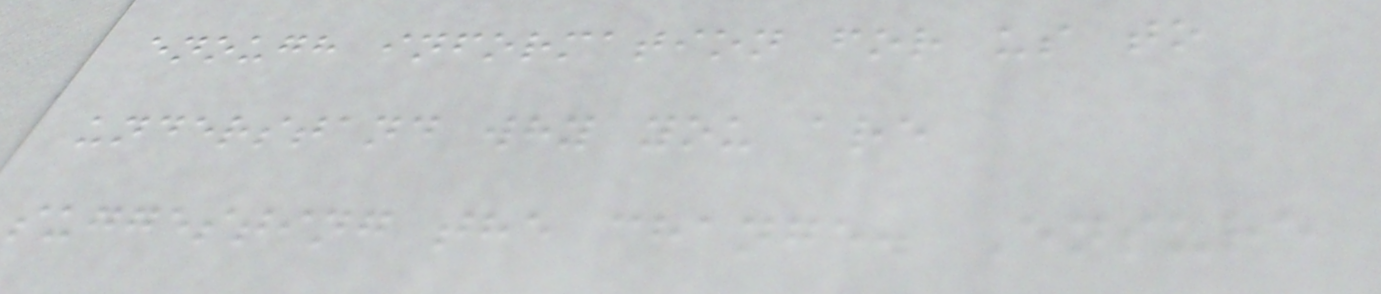enough information for us to
understand why you are
suggesting the change. Ensure
